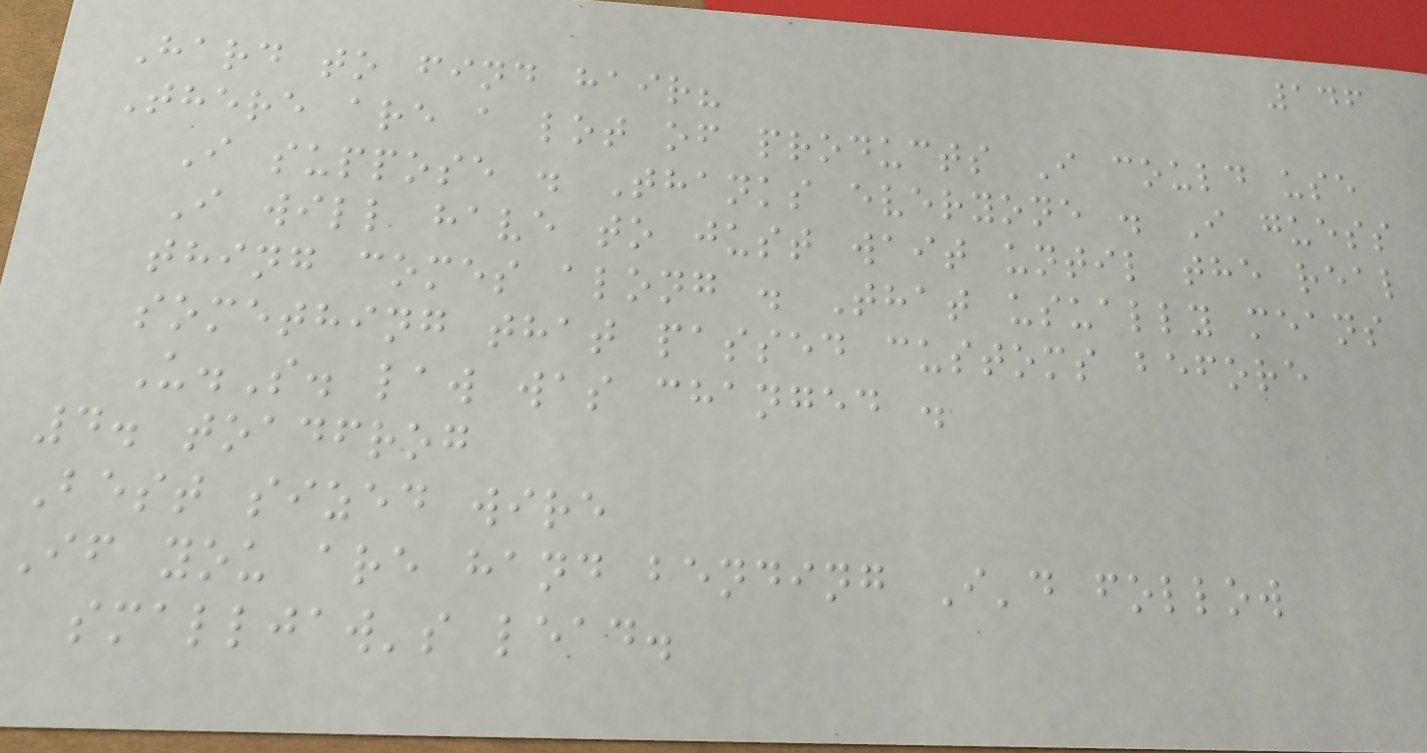146
Hard to find hair?
There are a lot of products I could use
I suppose . Thanks everyone . I guess
I will have to just wait until the real
thing comes along . That usually means
something that passed customs before
U.S. law was changed .
4. toadfrog
Best sized wire
If you are hand bending I'd follow
smalljaw's lead.
